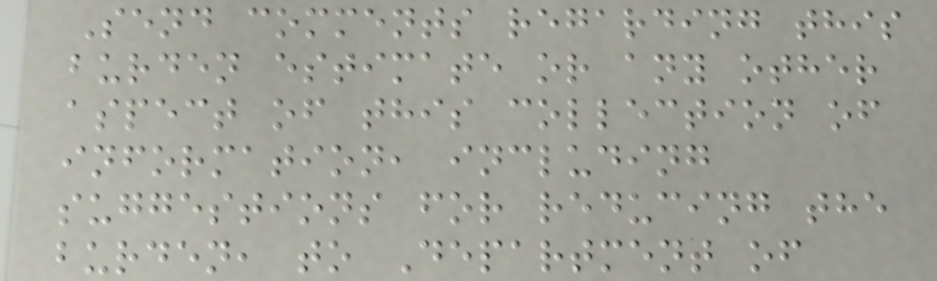Send comments regarding this
burden estimate or any other
aspect of this collection of
information, including
suggestions for reducing the
burden, to Department of
